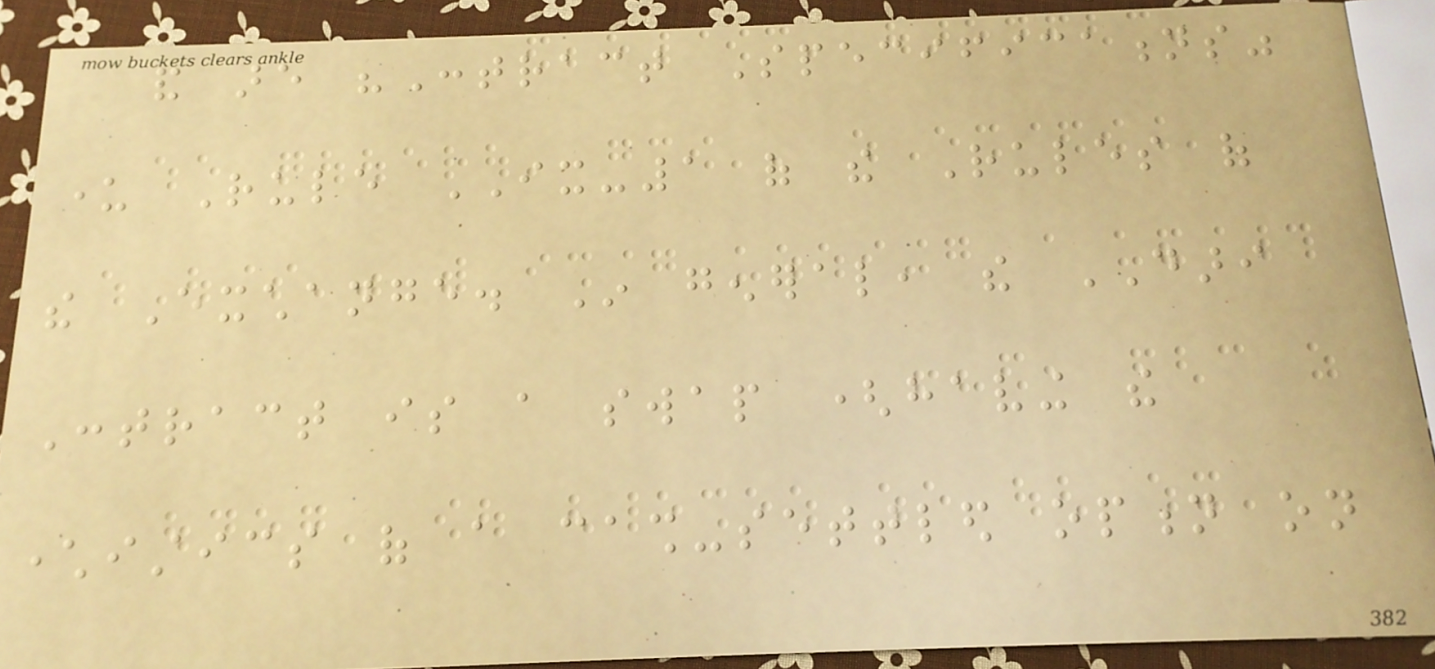and are "Contract Specifications"
under Rule IX-1 of the Rules of
the Exchange. In general, the DARI
Contract is a swap (having the
characteristics of a cash-settled option on
